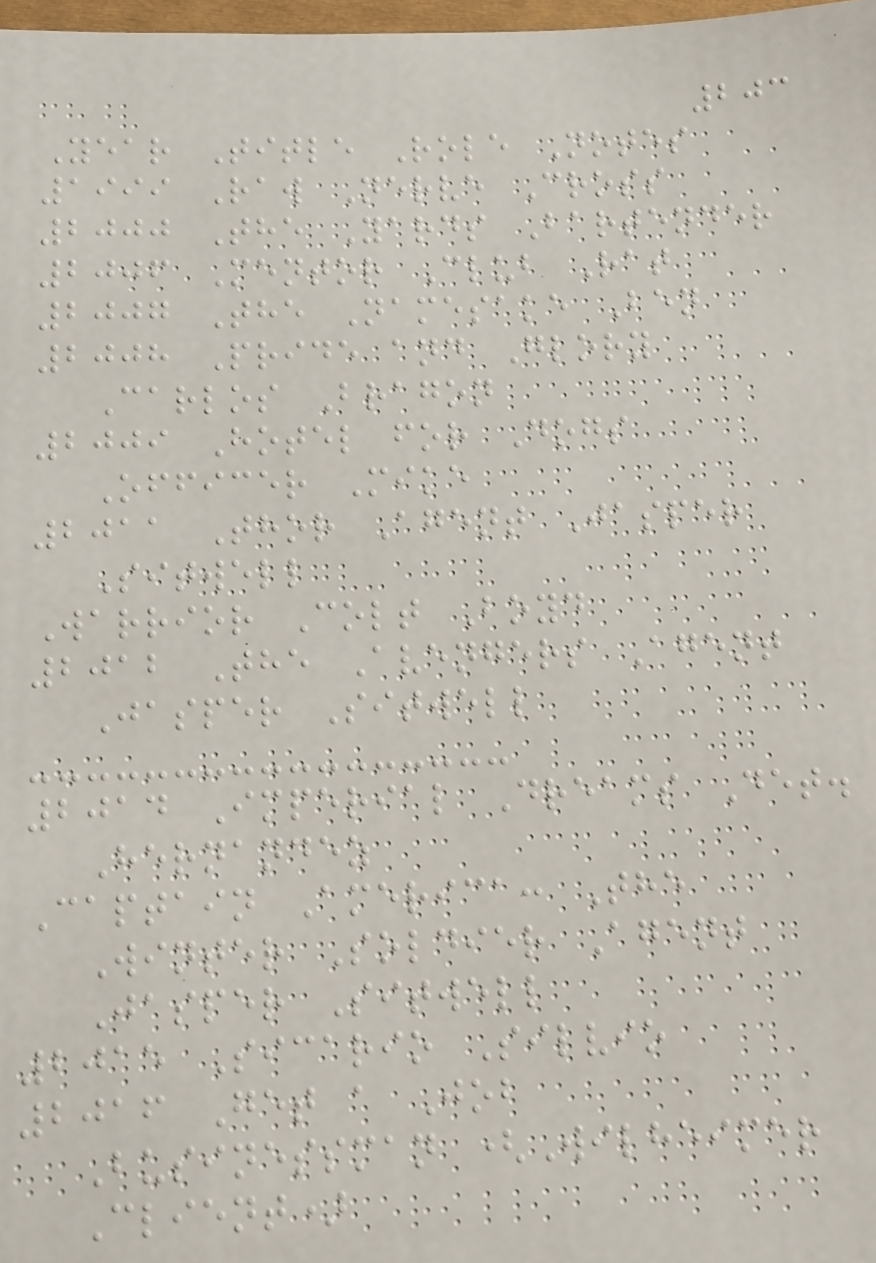203
Year Title Role Notes
1999 Raw Nerve Cross
2000 The Yards Bartender
2006 Mentor Club Rat
2007 The Namesake Ben
2008 Pride and Glory
Carlos Bragon
2009 Hotel for Dogs
Officer Mike
2011 Thor Agent Jasper
Sitwell
Warrior Colt Boyd
2012 The Avengers Agent
Jasper Sitwell
2014 Imperial Dreams Det.
Hernandez
Captain America: The
Winter Soldier Agent
Jasper Sitwell
2015 Sicario Silvio
2016 Get a Job
Businessman (Wilheimer
Client)
